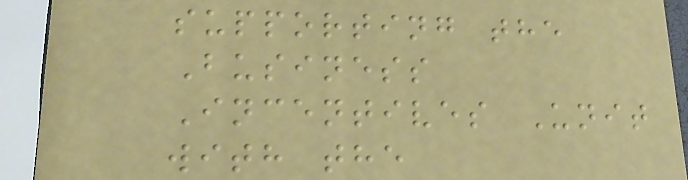supporting the
Business
Incentives Unit
with the
